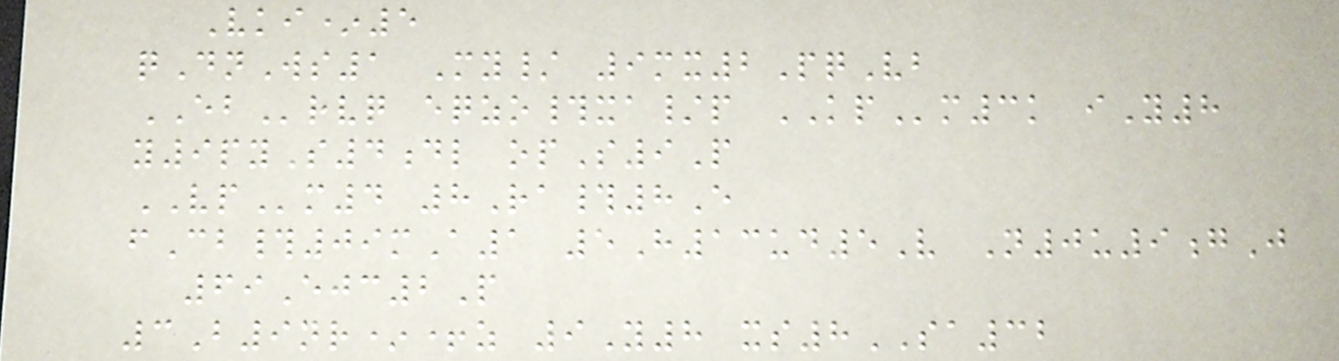Vki*5
qDnWs1 My/ 9mx2PqVb
EBrvq eqzo#xa/p KPm3k iY8
y9pyS4dl opS9P
VPm4 8Ra#8E
fCb#09mA1 5H13ud5V N0u9gJ
69Ejc2P
3B9nr*+z 9Y8 xs8SA32
